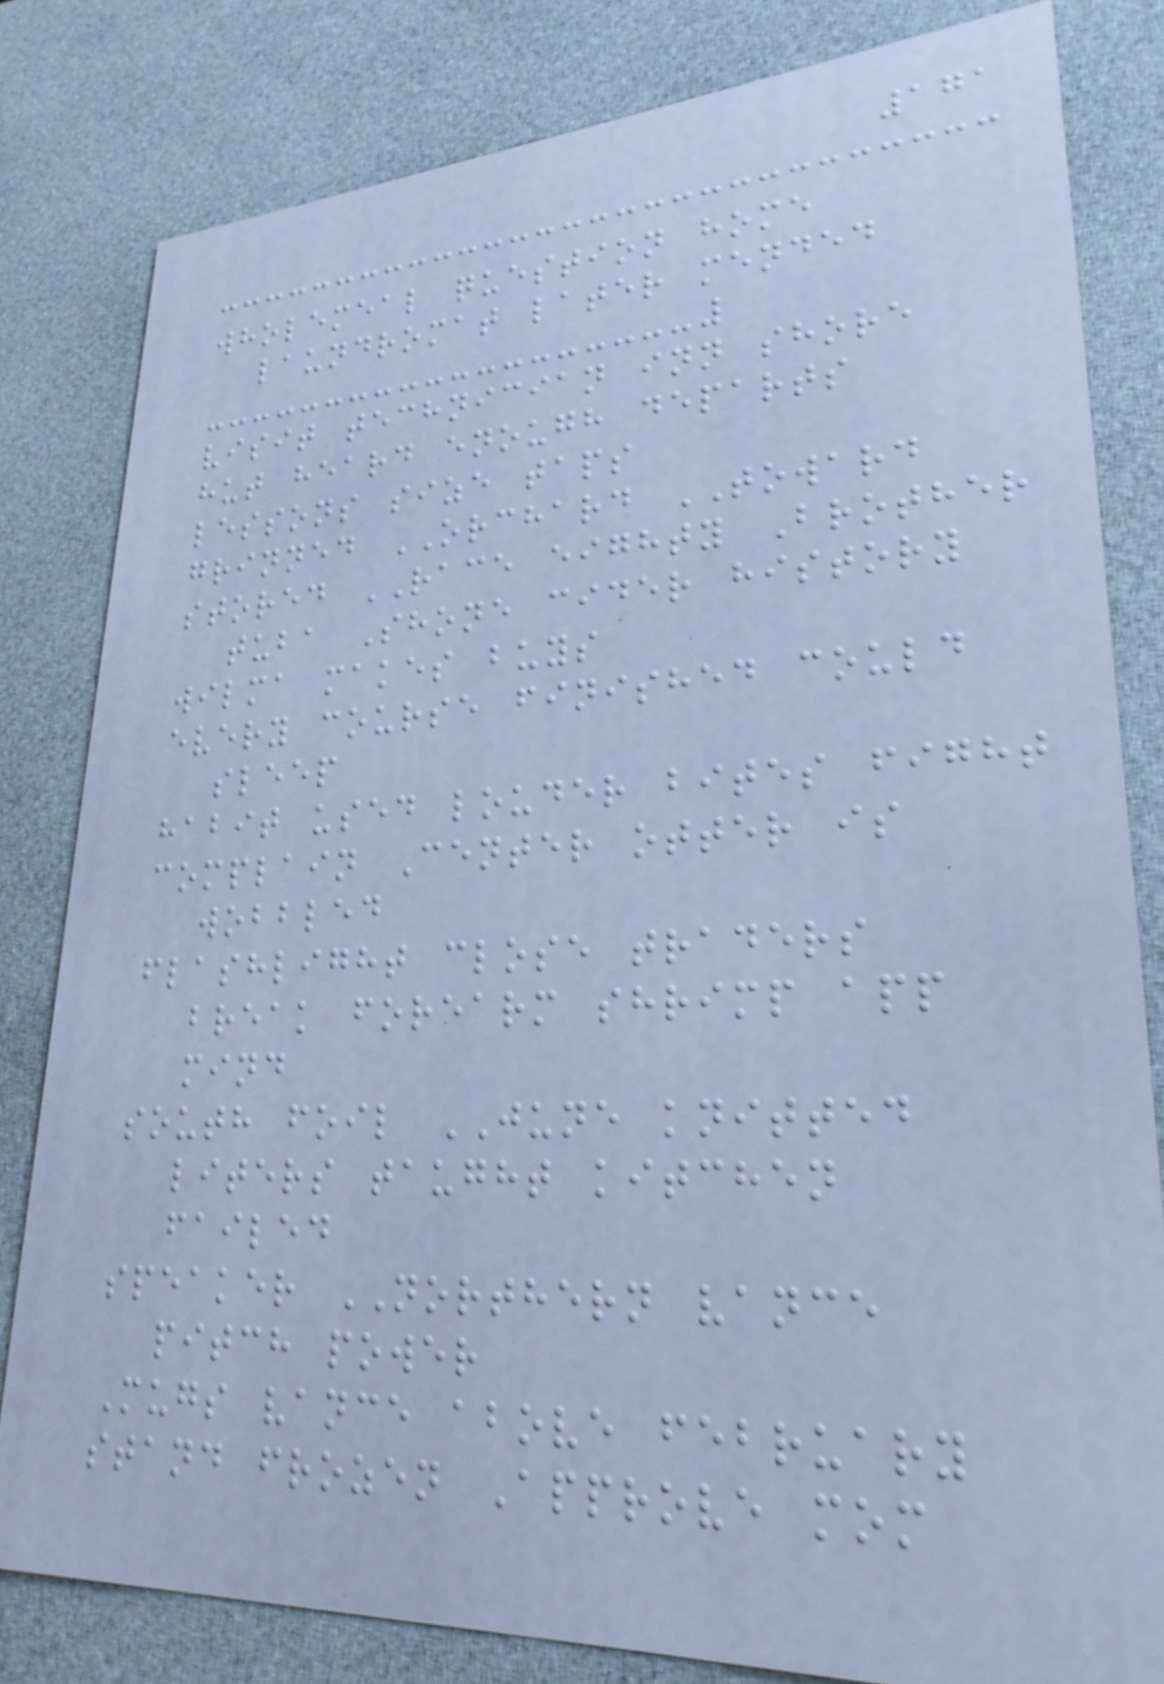171
wholemeal question home
laundromat later mended
visit technician inn shore
hut heard enough departs
lessons size taps
grinned ORCHARD TOWARD
stored RACE eighty Brother
tuba Shone cider history
wilma makes buys
every course finished could
sleep
habit used louder bites fight
complain Center otter is
wobbled
flashlight close traders
break forearm shrimp app
mind
south foil JUNE knitted
liters taught kitchen
failed
speaker NORTHERN vance
pitch power
Mugs vance above february
stand frozen Approve mom
